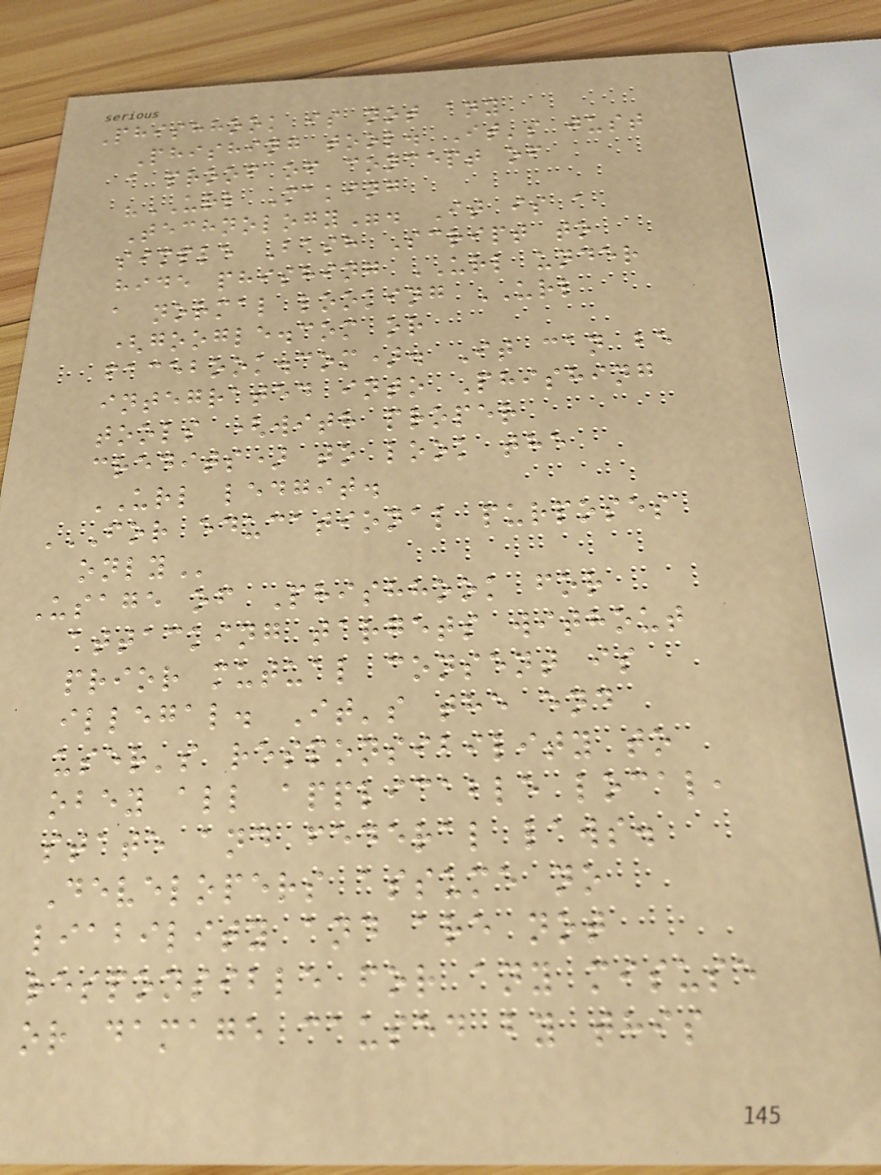Phishhook is not any
Phishing tool. It's just
a proof of concept of
"URL Making
Technology". It is a
simple Bash Script to
hide phishing URL under
a normal looking URL
(google.com or
facebook.com). It can be
integrated into Phishing
tools (with proper
credits) to look the
URL ledgit.
FOR EDUCATIONAL PURPOSES
ONLY
Usage of Phishhook for
attacking targets without
prior mutual consent is
illegal. It's the end
user's responsibility to
obey all applicable local,
state and federal laws.
Developers assume no
liability and are not
responsible for any misuse
or damage caused by this
